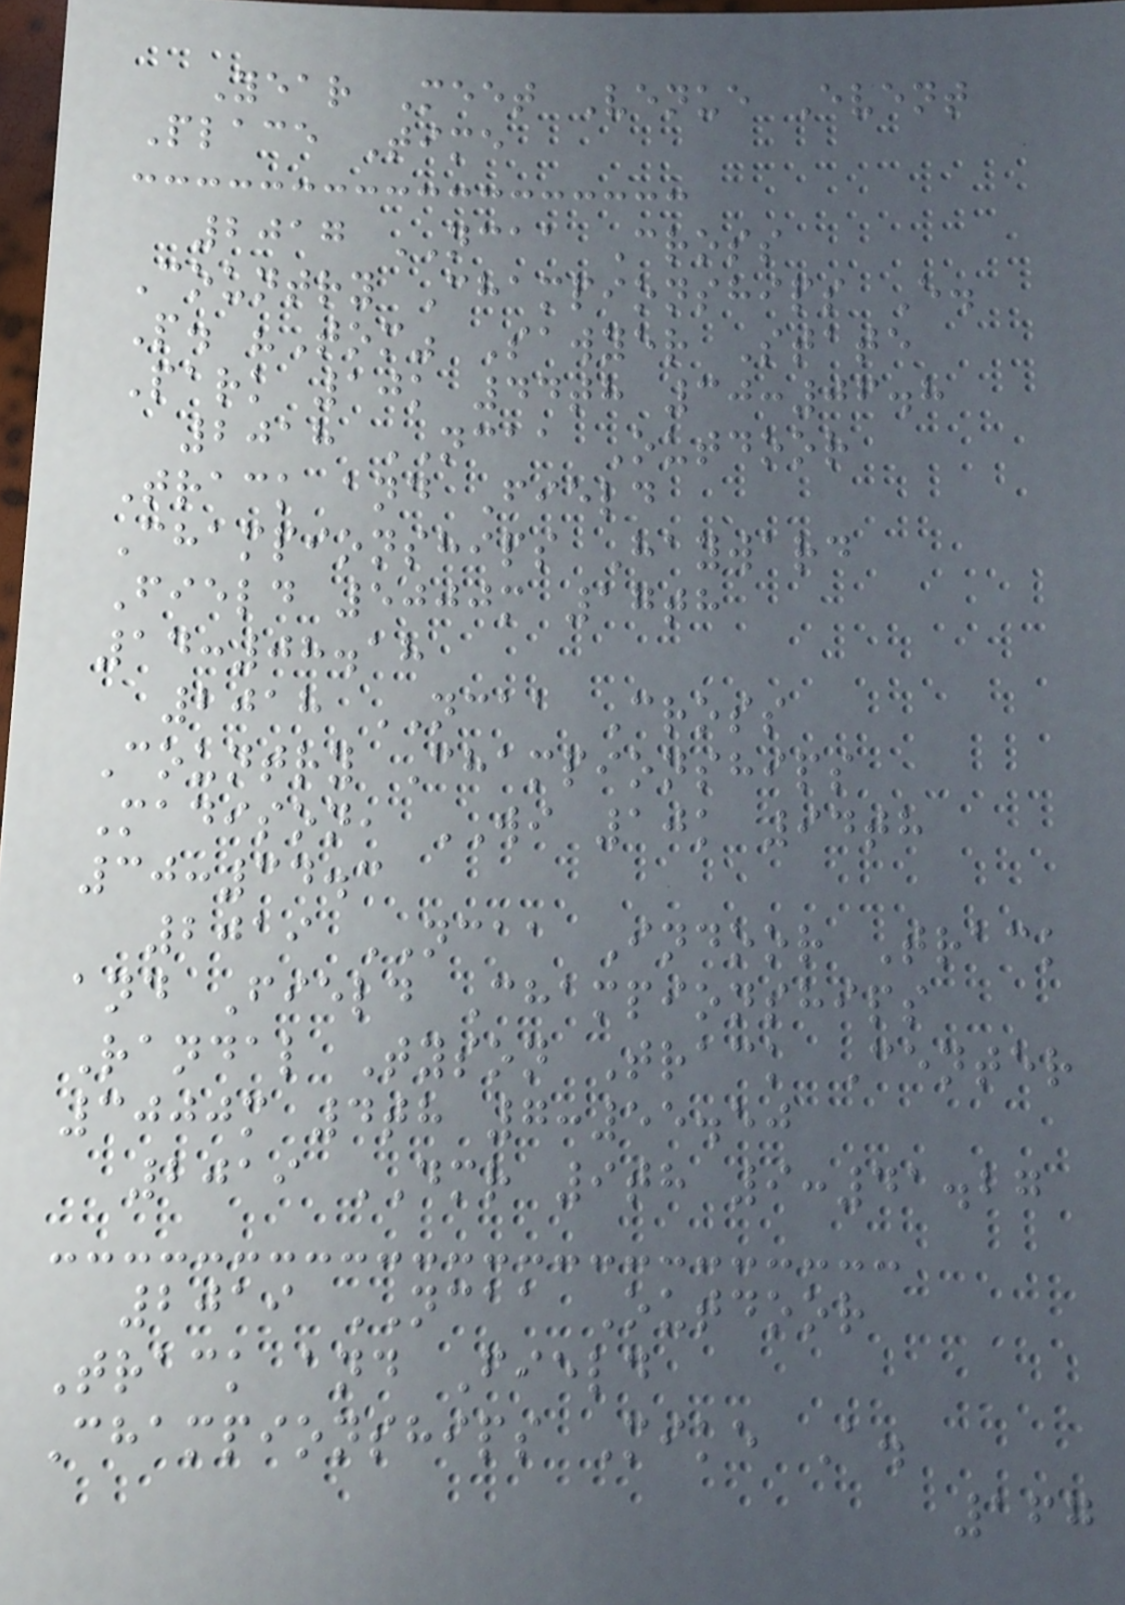Year Meet Venue Event
Place Time
2017 NCAA Cross
Country Championships E.
P. "Tom" Sawyer State
Park 10k 44th 30:06.8
2018 NCAA Outdoor
Track and Field
Championships Hayward
Field 5000m 17th
14:08.18
2018 NCAA Cross
Country Championships
Madison, WI 10k 94th
30:34.3
2019 NCAA Indoor Track
and Field Championships
Randal Tyson Track Center
3000m 4th 7:55.50
2019 DMR 9th 9:41.27
2019 NCAA Outdoor
Track and Field
Championships Mike A.
167
